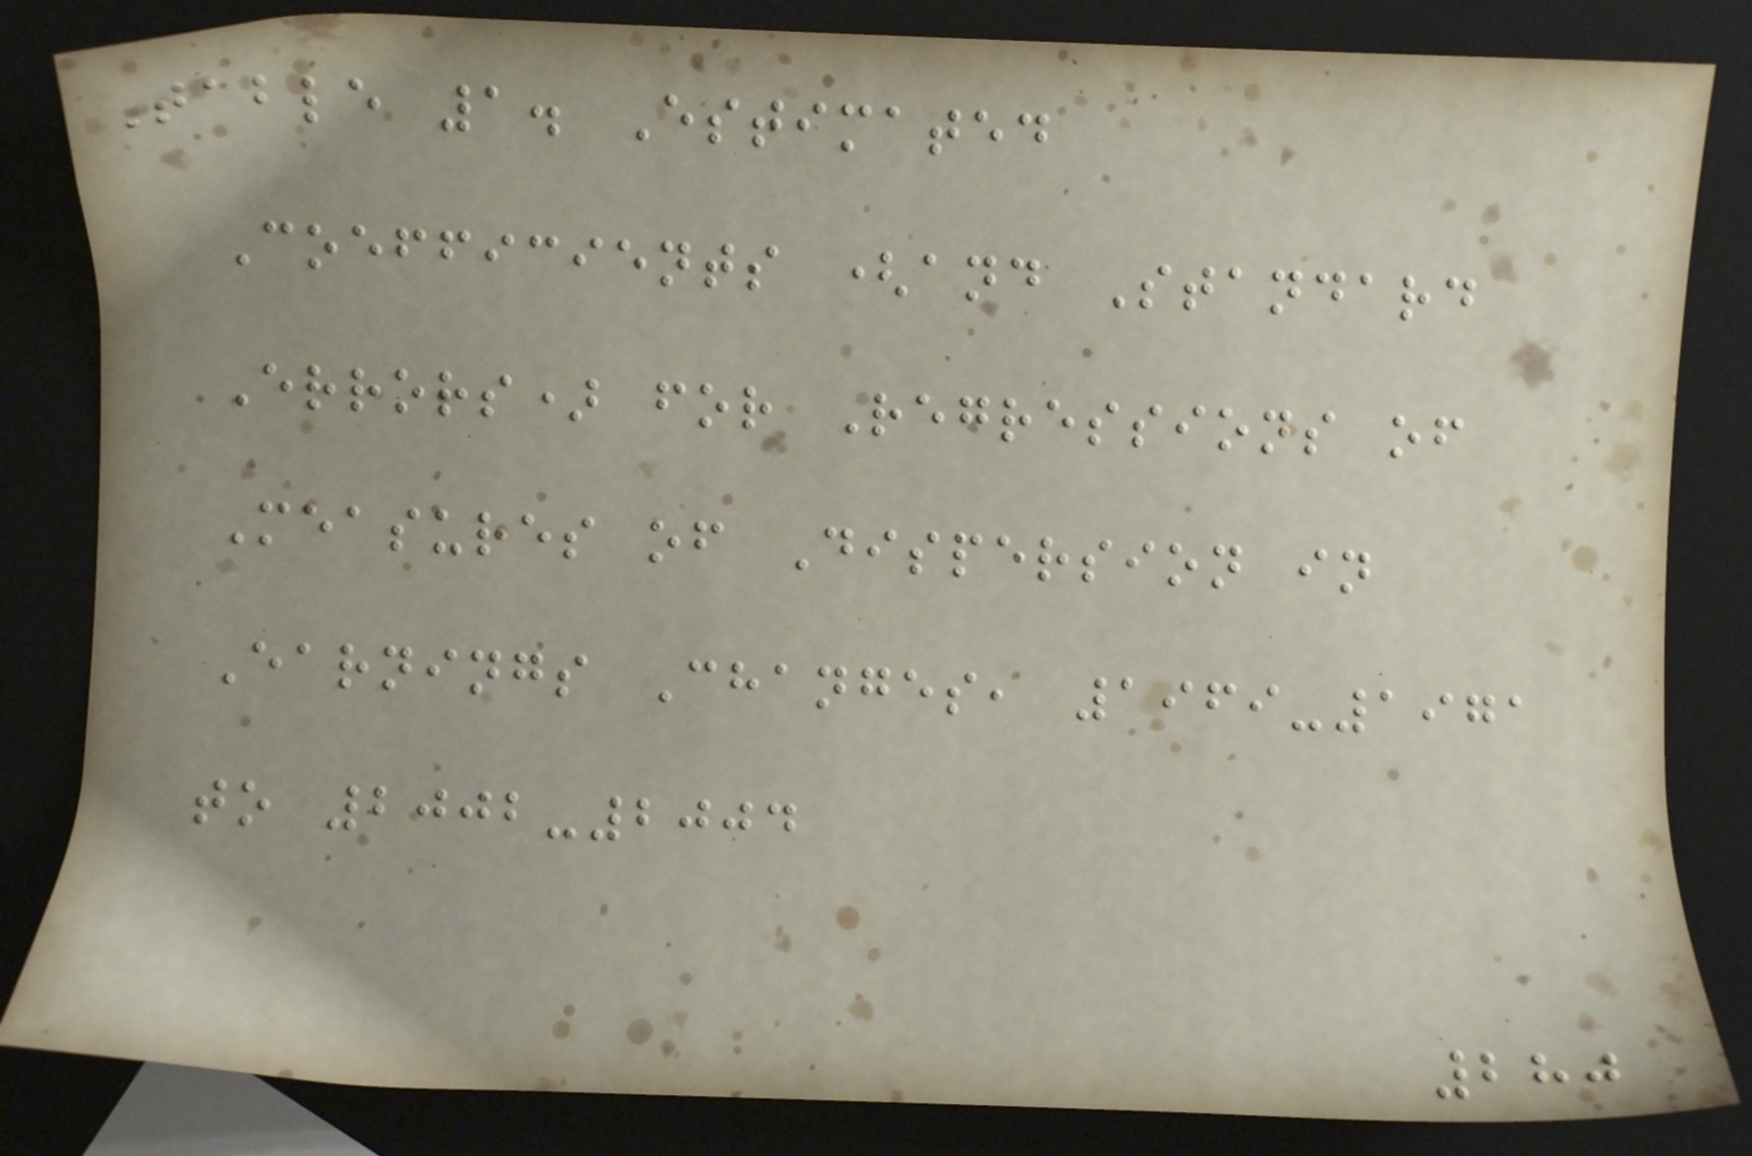Table 1. Estimated
Coefficients (and Standard
Errors) for Regressions of
Measures of Dispersion in
Earnings Changes, 1969-1971
to 2002-2004
280
